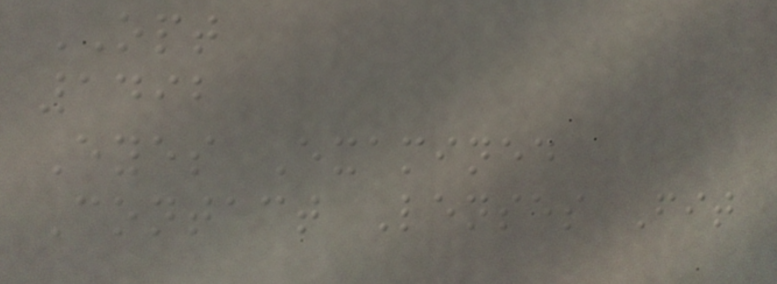OPT
1492
Eyes Examined
Contact Lenses Fit
